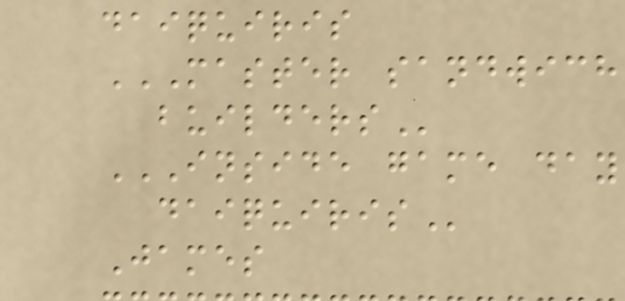daiquiris
MASTER SANDWICH
BUILDERS
INSIDE GAME DAY
DAIQUIRIS
James
